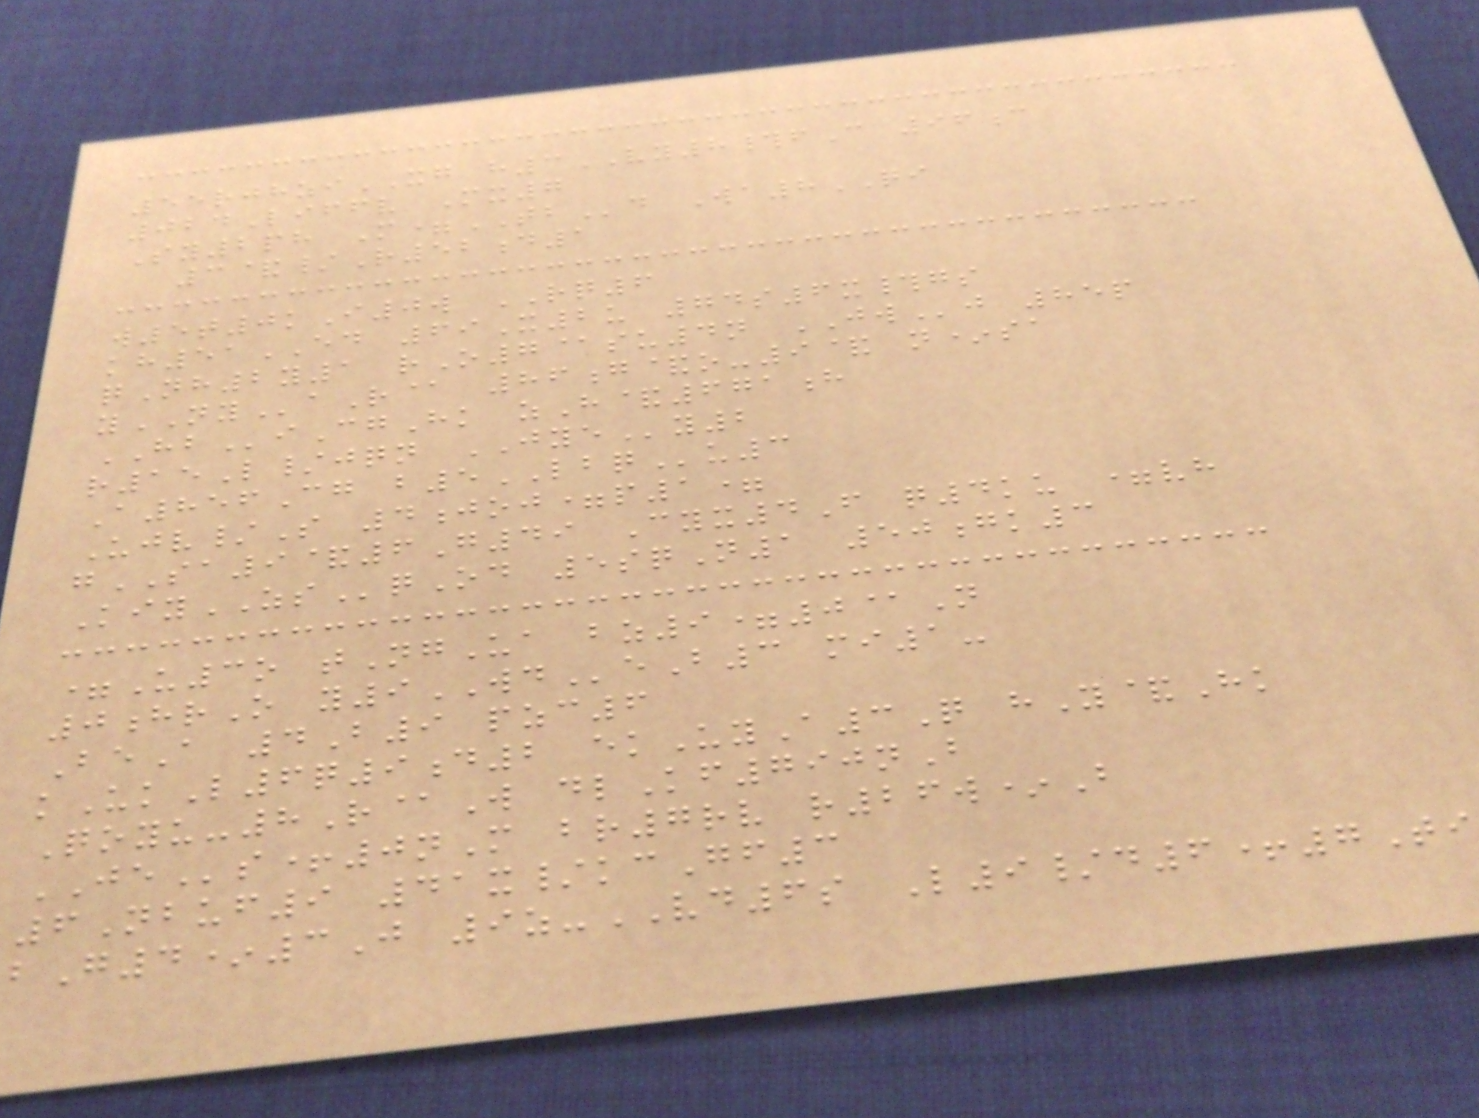55rjhziXG h3VY8#fC 96c
024Liffv Mx7
Sy2ph M=TBd Wa8QI
3&/R52d1
w5t0kI0w RQ6
kh51ED 69X2u 74s6x#gs
qNh2y1 rO7@su4n JWj 85p
yNYaR@ 86g&o-9& n*sa
HBiCgHk zH&671h
r15L/jqn JYEy2
A856Cg b5LBQu3
Ujv/S 4joj=p1=
gSA9&6G49 Cyx4F q4ku =vh
KiyZSqOd 5sqN1 50gk3
=U3o tNgUa bz9=0@N
0hrO y9WDeB3 mi1-
BeA 4B9 pzc6
kUkL6q9d2 ekUyA3Q hY&Hk
Qoyu-8R@W dlKf790nB
JEs+0nM br7rv r26w*B
6Nbuf9 41x/kcGf3
bG4*3J 9z-VD6s L9/d6+7Ti
